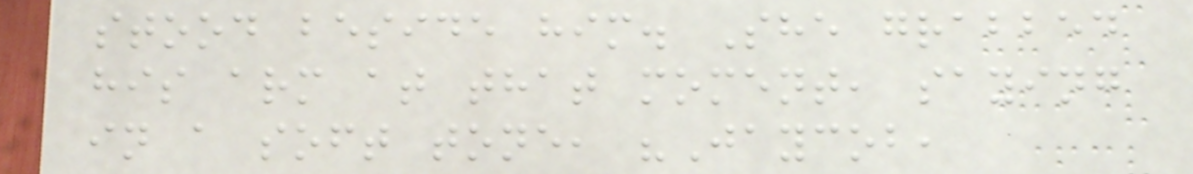stood beside him. She grabbed
his arm at that moment, saying
in a soft tone, "Jaycob,
